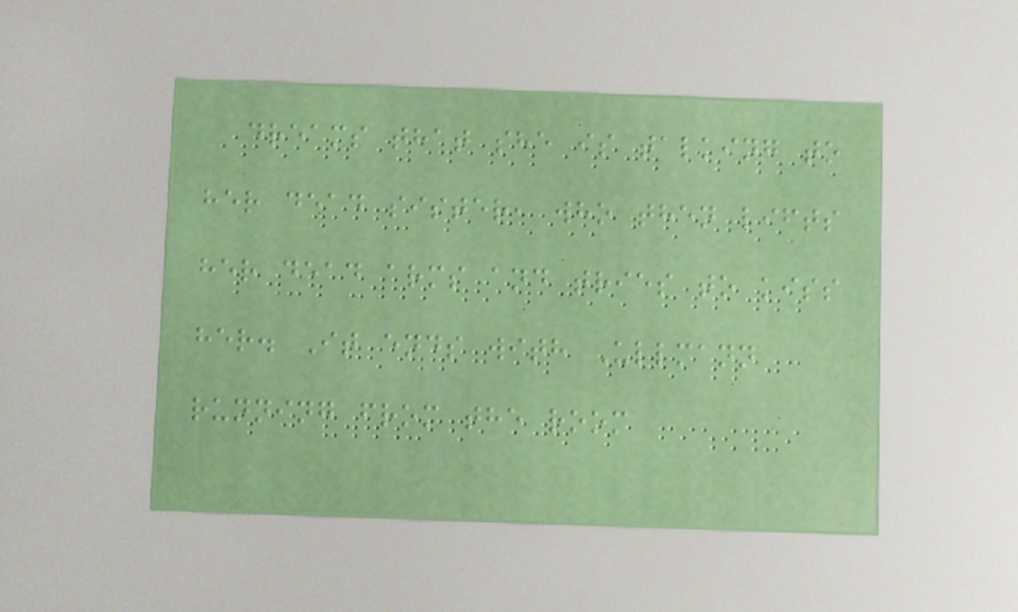dreams that she is talking to
her dead sister, who then lifts
her dead arms and tries to kiss
her. It ends with Ullmann
running from the room
